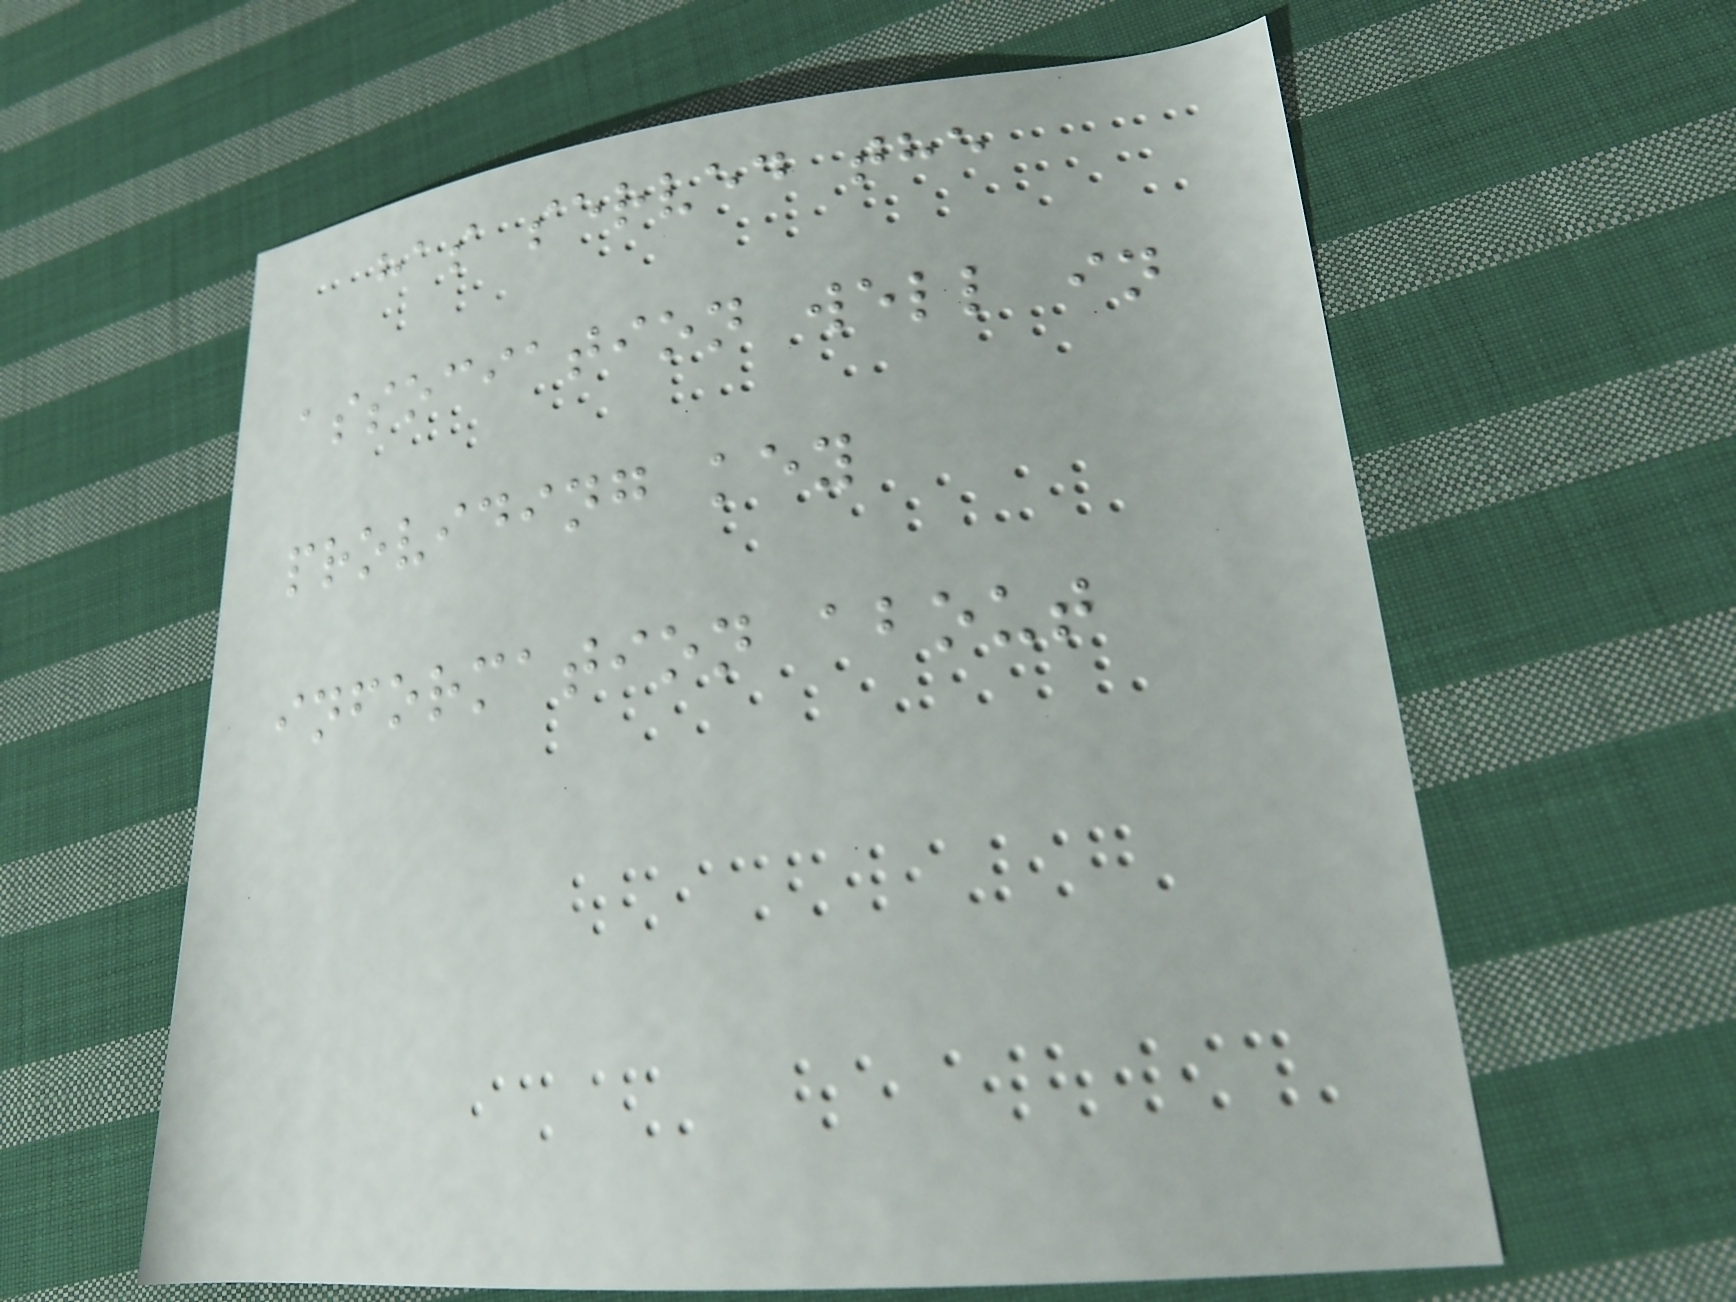has served the
association well in
providing key
information about
